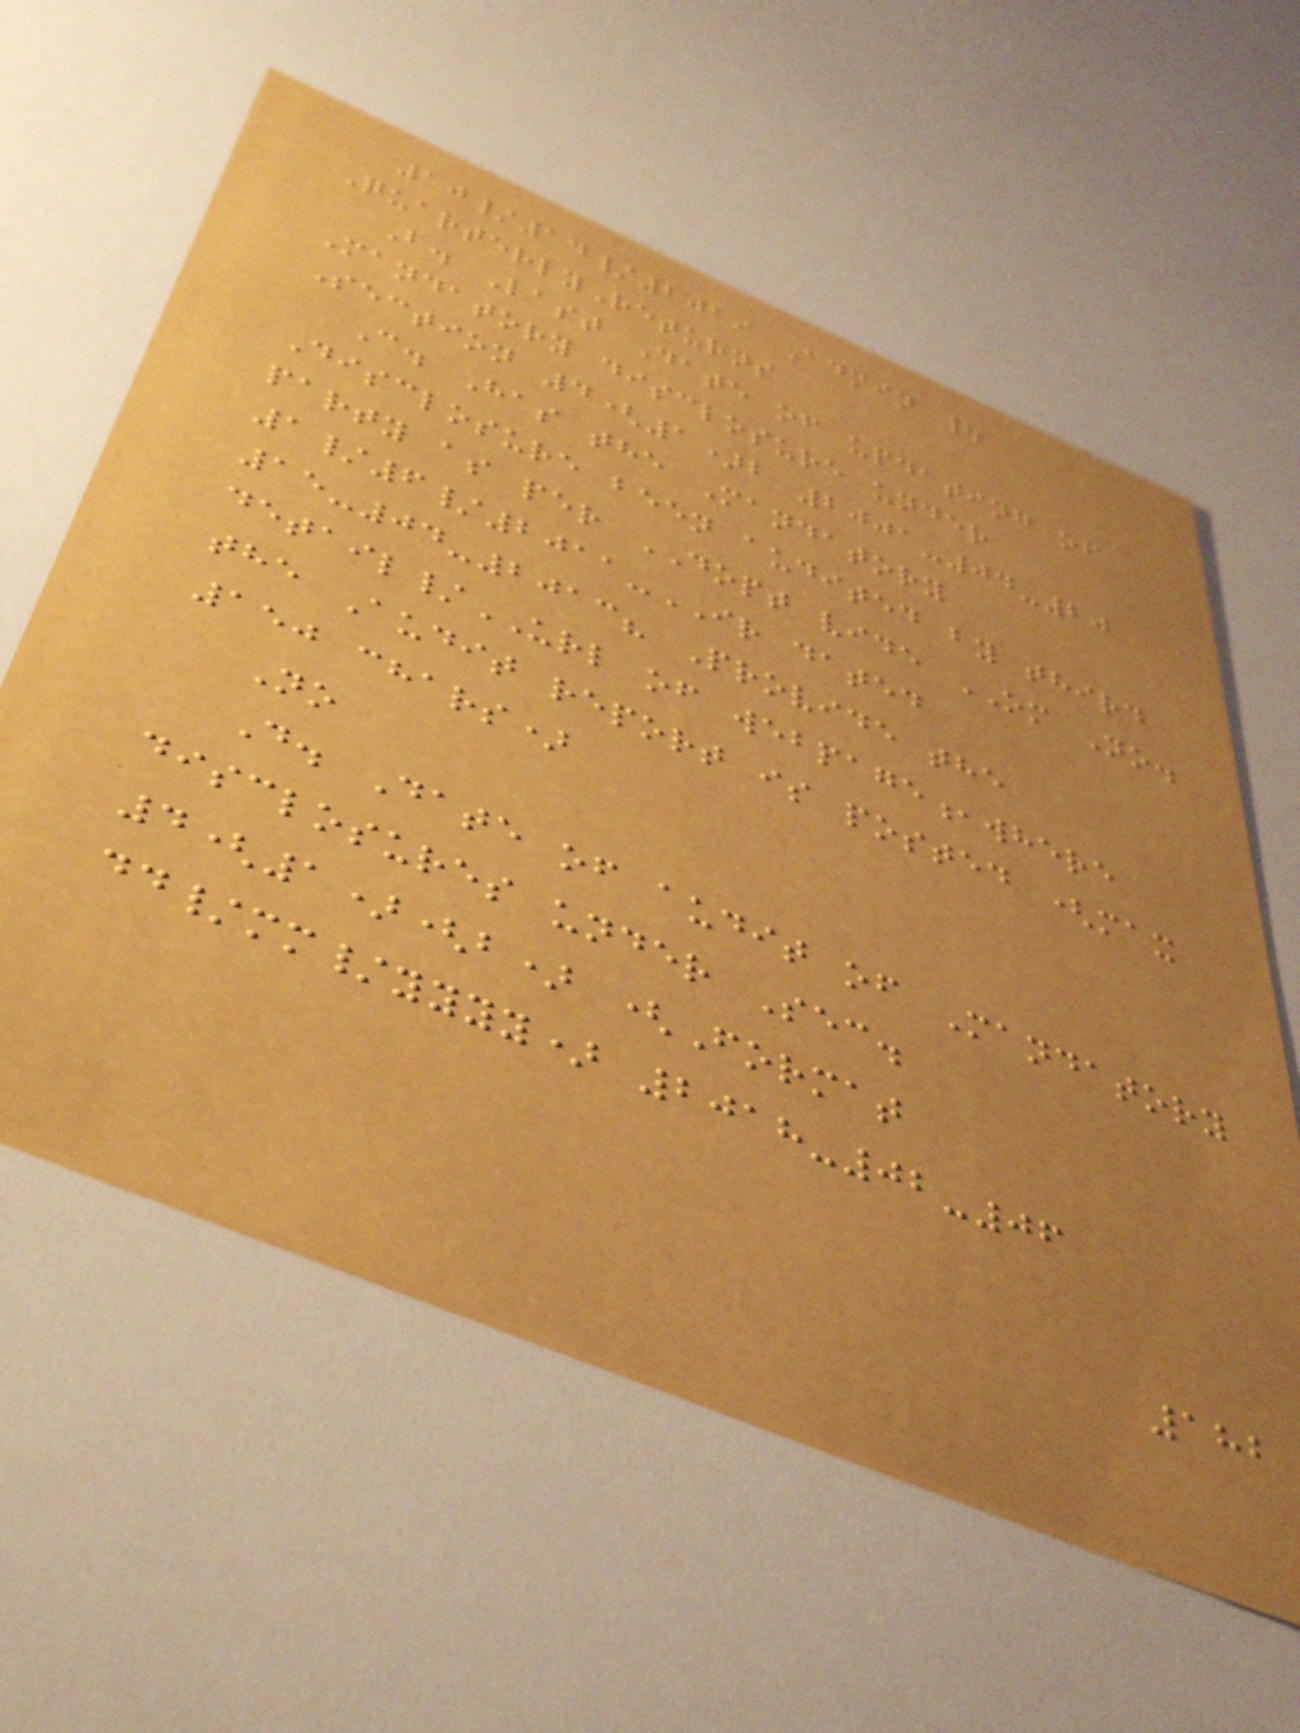10/14/2019 Admin |
QuarterlyReturns
B. Last Date of updating of
Mandatory disclosure under
Section 4(1)b 2001-04-20
C. Has the Mandatory
Disclosure been audited by third
party as per DOPT vide OM No.
1/6/2011-IR dated
15-04-2013? Provide the
detail/URL of webpage,where
the Audit report is posted (max
150 chars)
No
D. Date of audit of Mandatory
disclosures under Sec.
4(1)(b) (Format
dd/mm/yyyy) 2018-02-06
182
